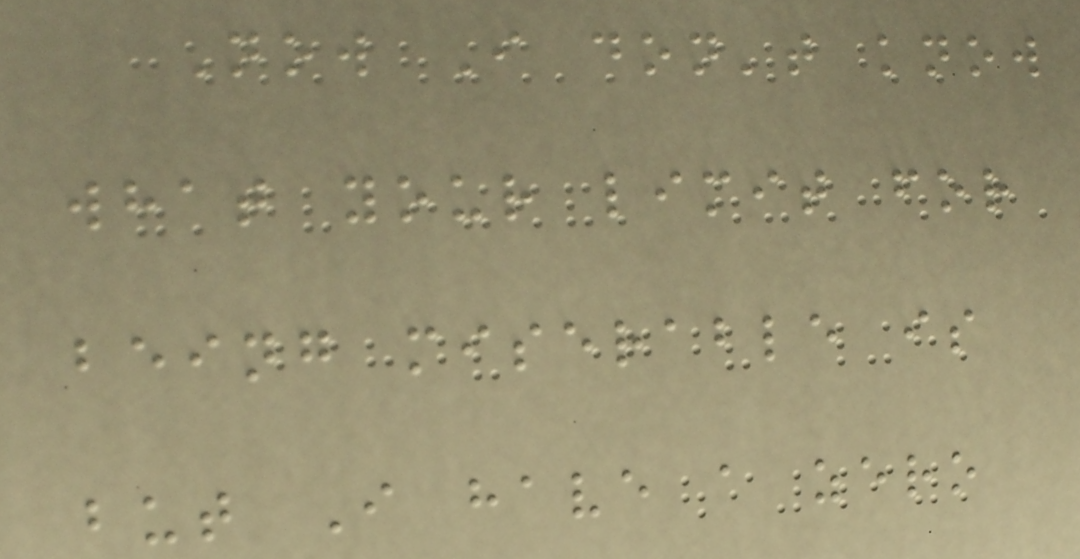Now I don't know
what your limit for
being miserable is
but I have a zero
